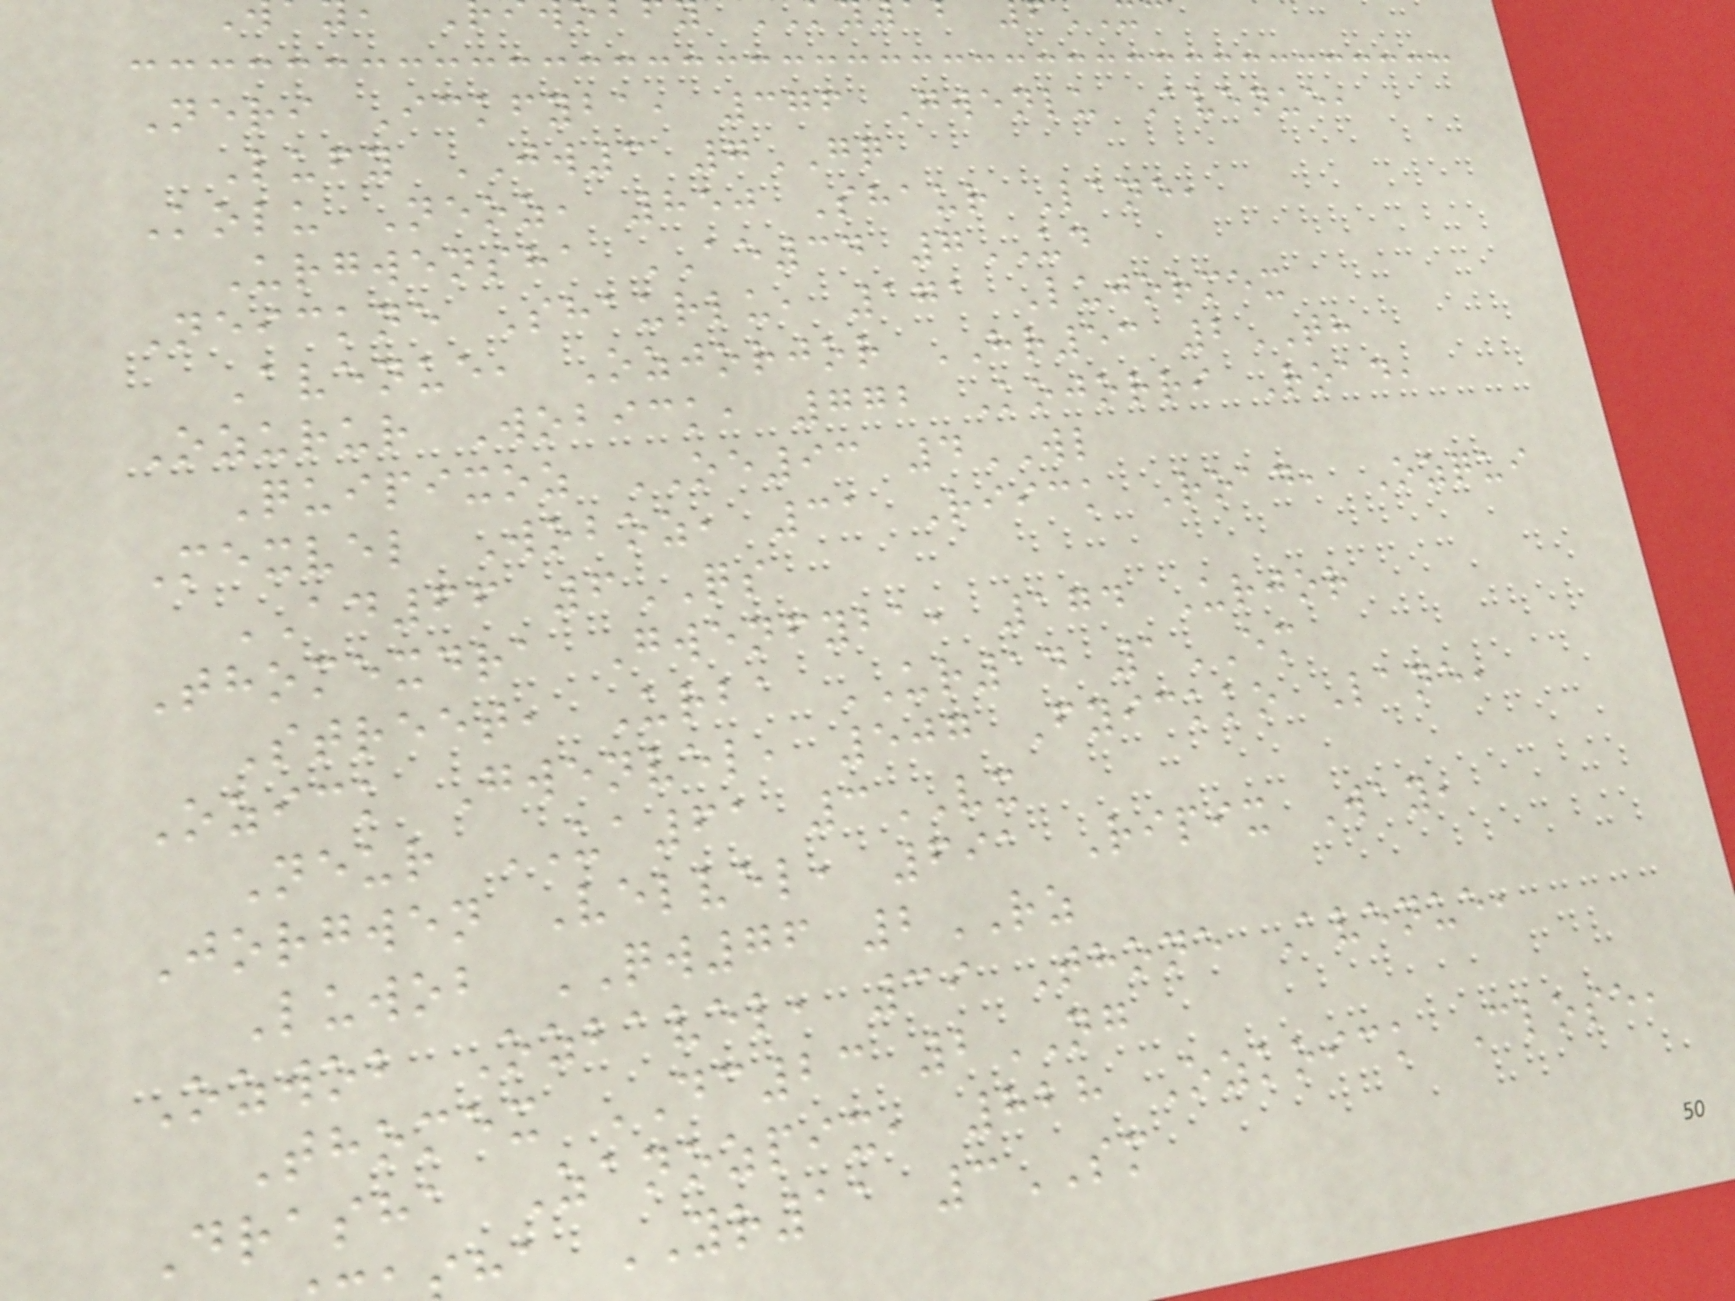Neri Ickfyba, 376 Gwenlu Avenue,
Lufy JW3 7GQ
Kolu Neoz, 850 Shaur Lane,
Urgwensha AE34 7UD
Neickne Shaurlu, 171 Lujormex
Avenue, Ozjorjor HR53 2TH
Ozurur Wobick, 772 Kojorri Road,
Quipixoz OE93 4WL
Mexvel Woboz, 31 Riick Road, Ozqui
AD66 6QS
Thomexdra Gwenfyba, 174 Urjor
Street, Urba UR14 1EM
Ozick Gwenvel, 507 Fyickko Lane,
Neur UA61 3VX
Jorgwen Velvel, 691 Ripix Way,
Luwob QW76 2RZ
Ozwob Ozbavel, 39 Thone Avenue,
Thomex DC23 2NG
Drasha Zanozpix, 828 Ozkoick Close,
ha YR11 3SM
